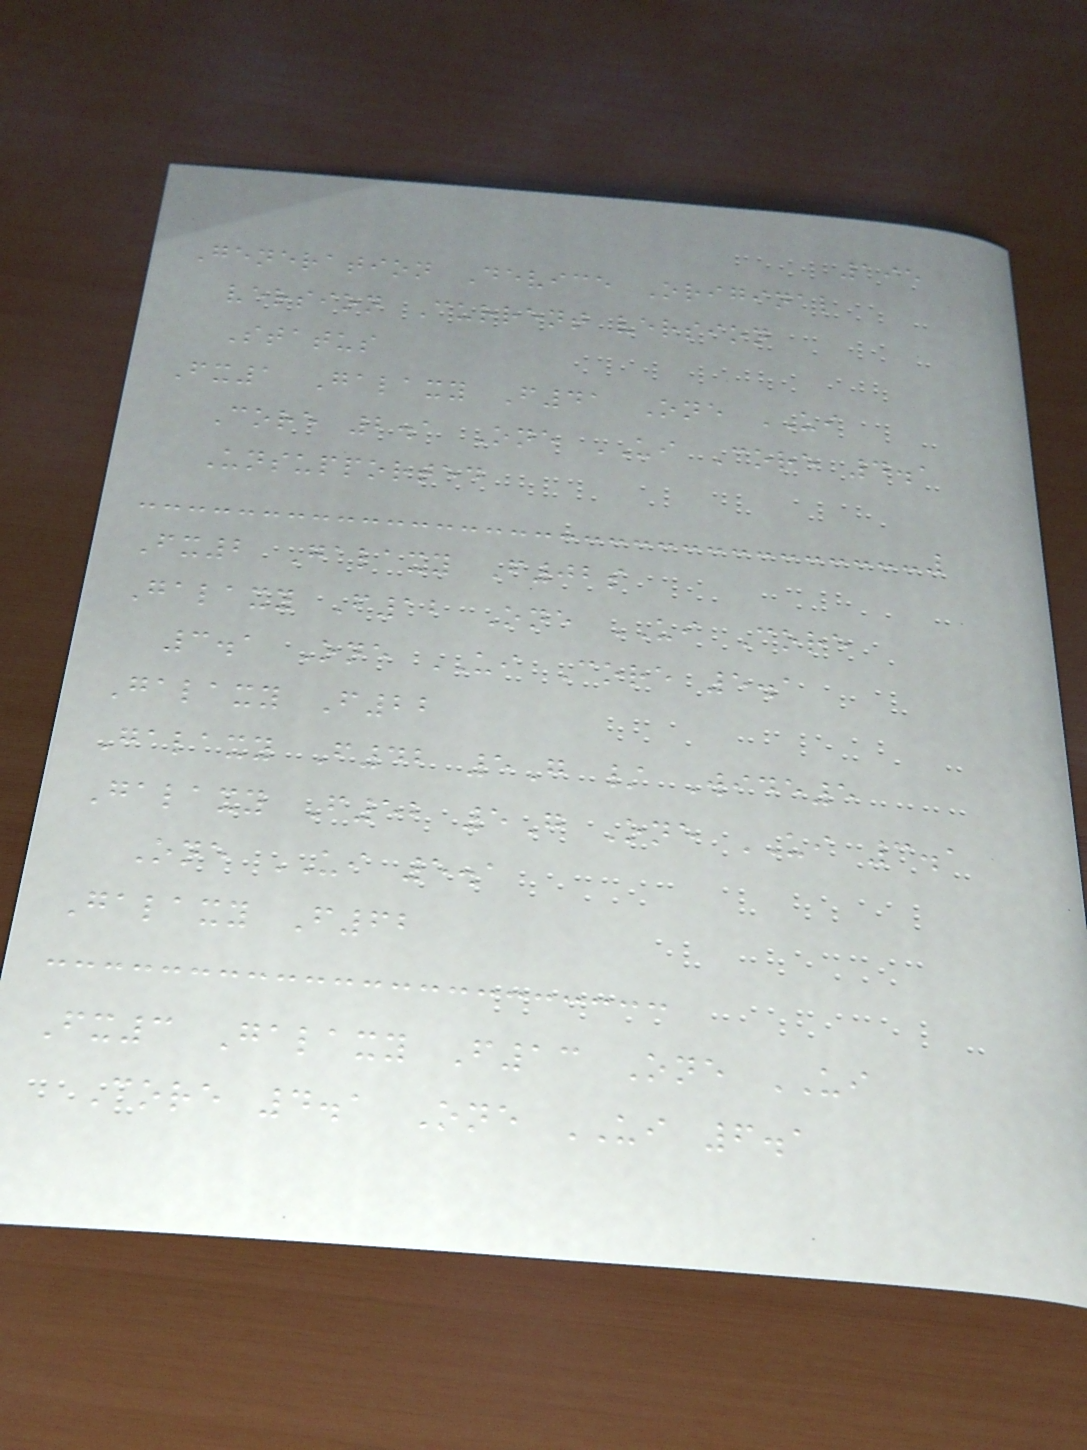195
Generation Device Original
version Current version
Status
Fx1 Galaxy F41 One UI
Core 2.1 One UI Core 4.1
Unsupported
Fx2 Galaxy F02s
Galaxy F12 One UI Core
3.1 One UI Core 5.1
Galaxy F22
Galaxy F42 5G / Wide5
Galaxy F52 5G One UI 3.1
One UI 5.1
Galaxy F62
Fx3 Galaxy F13 One UI
Core 4.1 One UI 6.1
